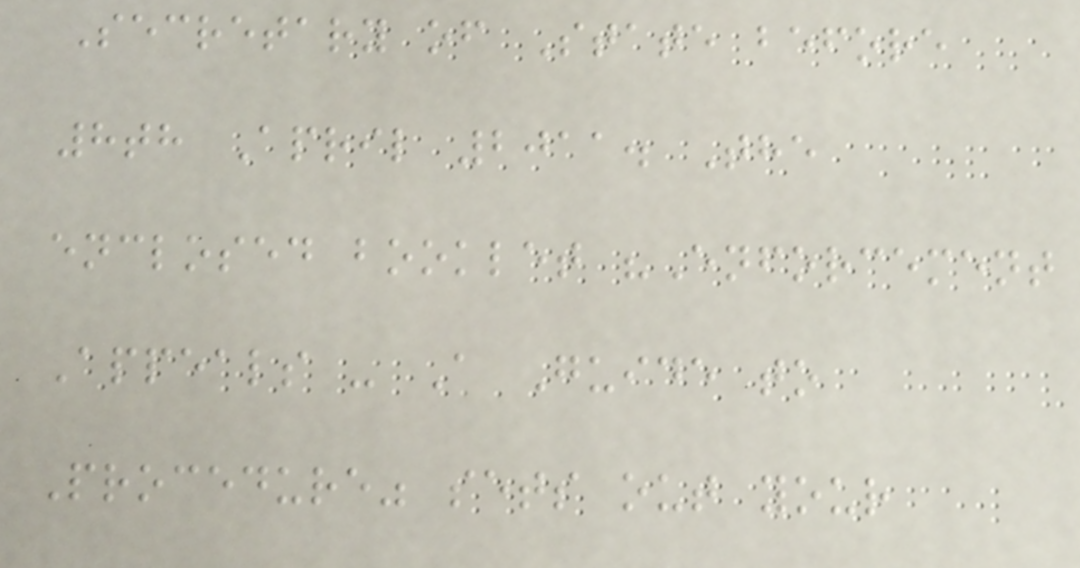Secretary of State before
8th April 2011. The
enclosed booklet "Enforcement
Appeals - A Guide to
Procedure" sets out your
